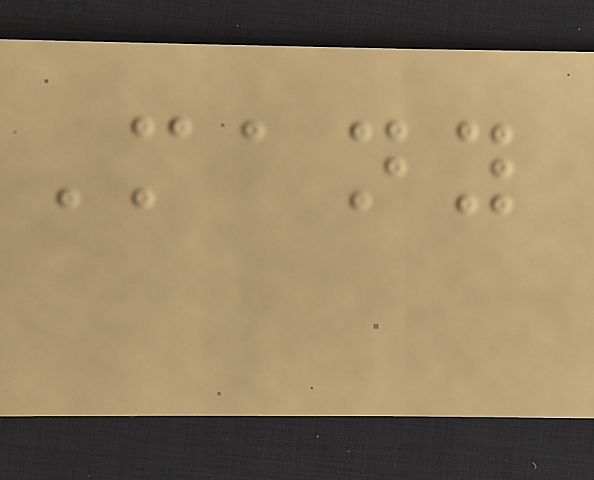Many
